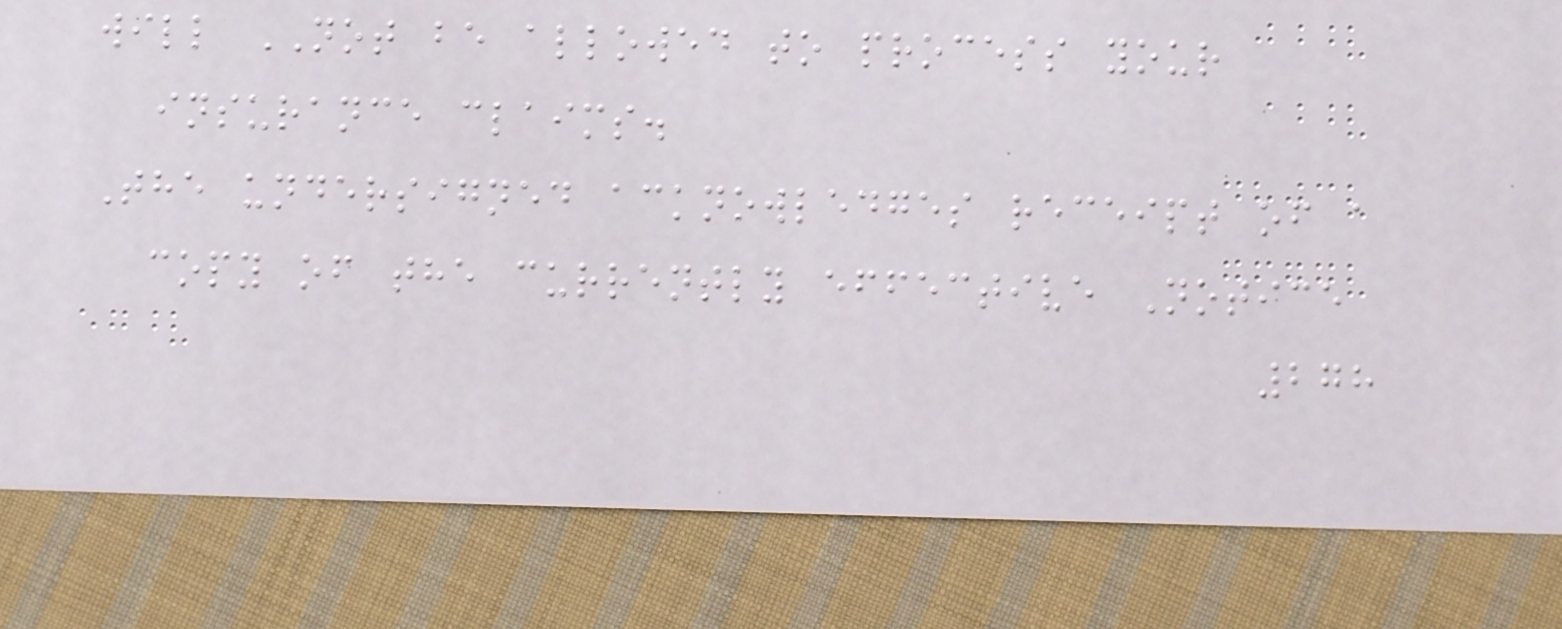will NOT be allowed to process your
insurance claims.
The undersigned acknowledges receipt of a
copy of the currently effective Notice
278
